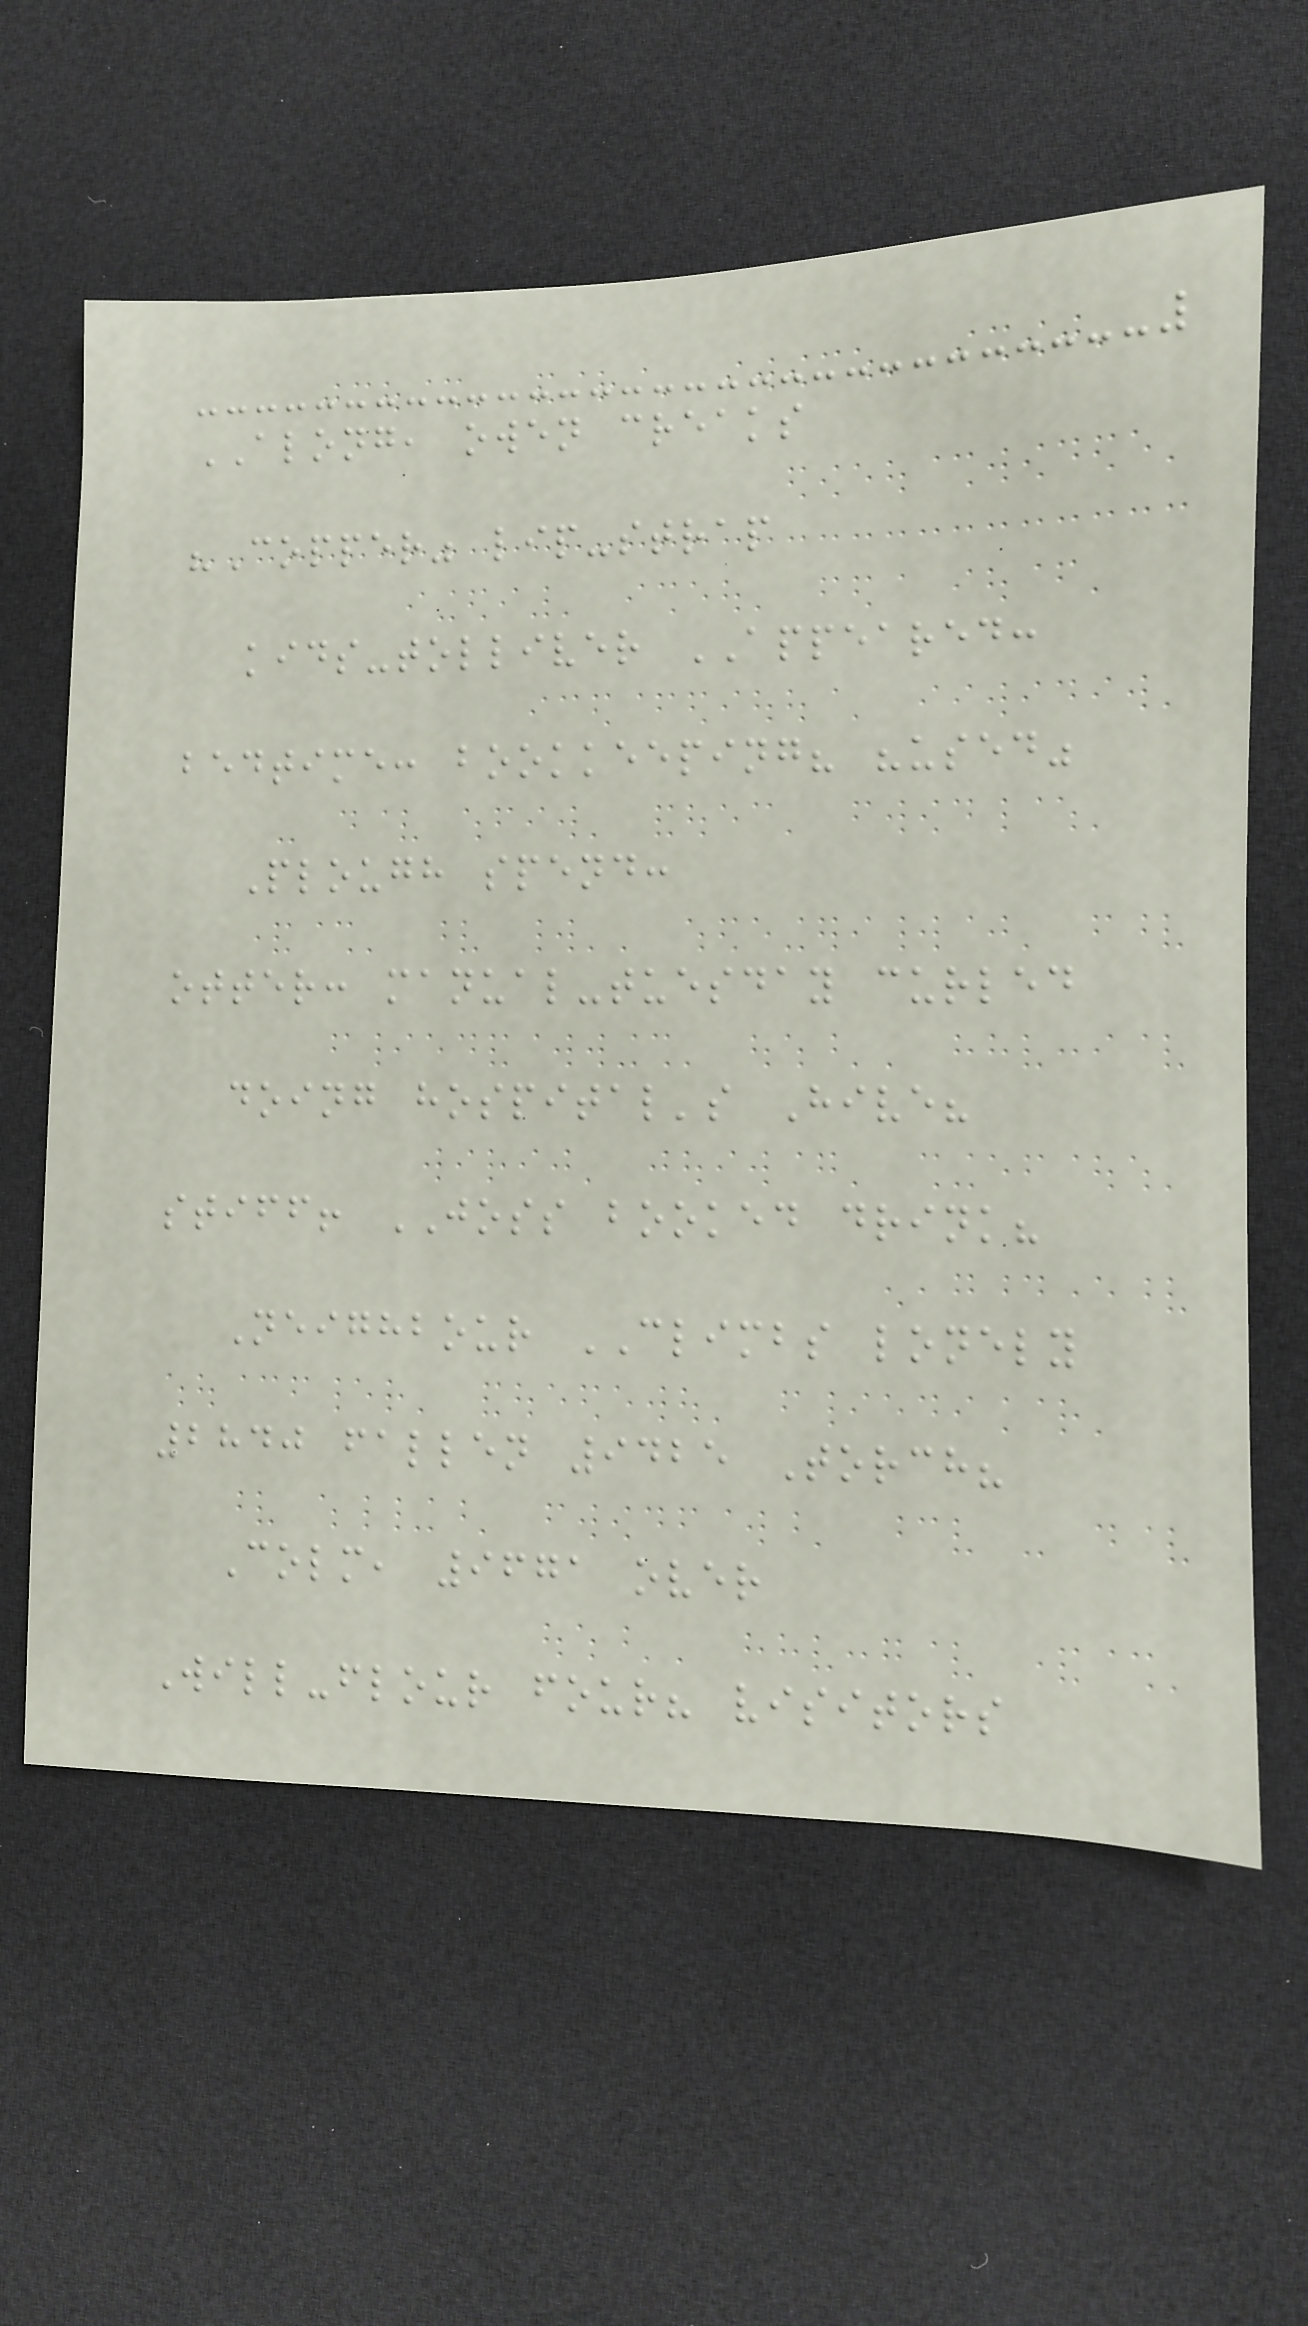ALONG, owen creaks
"Copper" lip-strap
kids-tolliver APPEARED:
bedtime: bookkeeping? "used"
Plough spend:
otter: manual-tuesday curled
doing hospital's Hive?
stiff! JOSS booked drink?
Neighbour CLIMBS lonely
2840 fallen 9425 Torch?
Colm, 9671 over
Will-flour four? visitors
